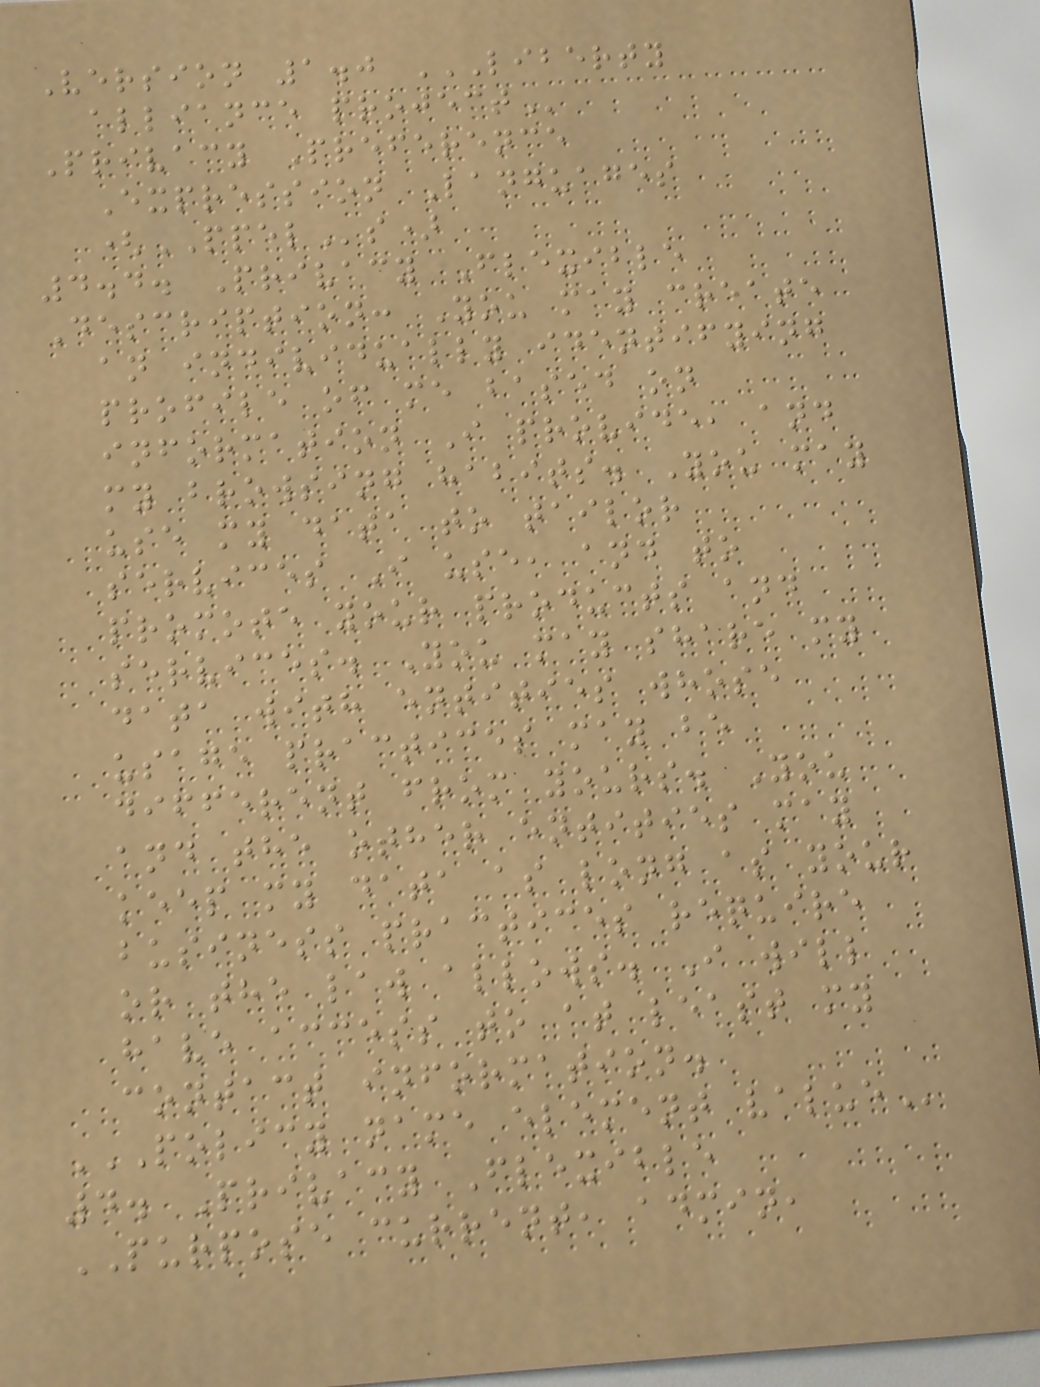Version 1.0 LIBERTY
ALLIANCE PROJECT
Privacy Preference
Expression Languages
(PPELs)
4.4. Privacy Flexible
Description: You may create
an individually identifying
profile of me based on
information I provide, and
my browsing habits. You may
use my data to tailor
services I use, and to
promote your products and
services. You may share my
data with entities whose
usage practices may be
different from yours. You
and the other entities may
keep my data as long as your
business practices require
or the law allows. I will
have access to at least my
contact information.
POLICY NAME ELEMENT VALUE
4. Privacy Flexible
PURPOSE current, admin,
